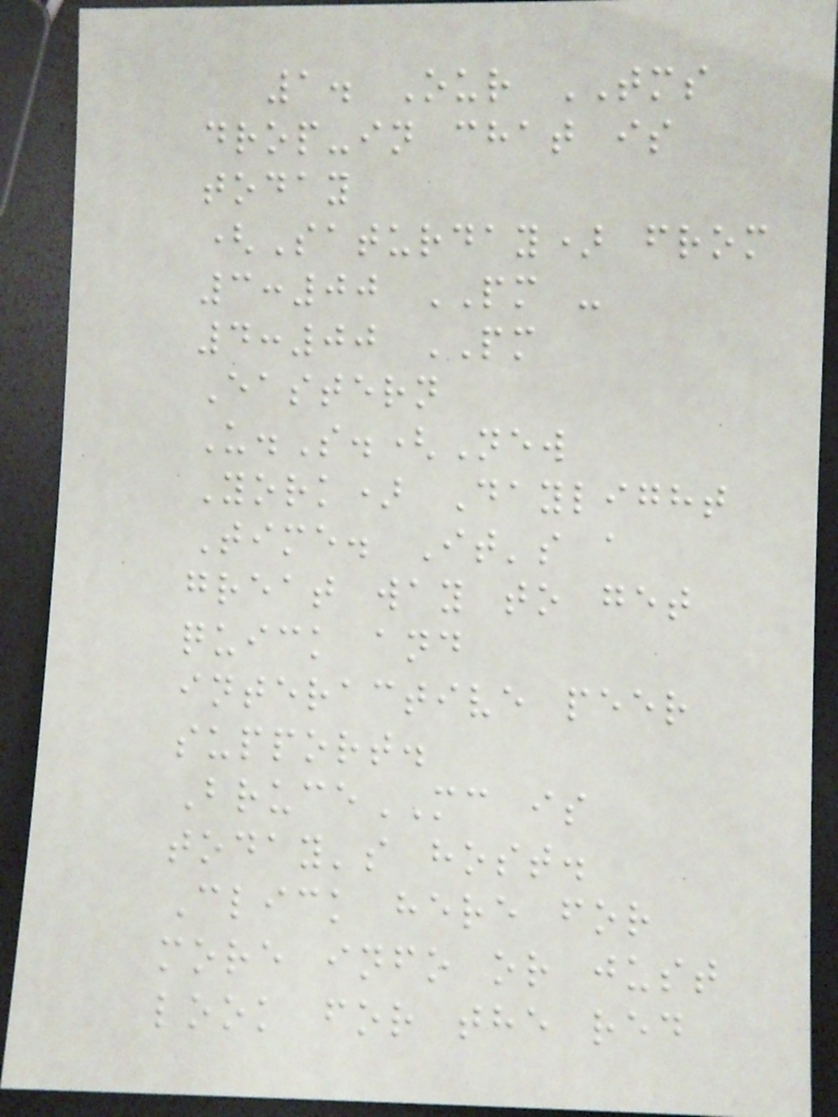1. Our TMS
drop-in chat is
today
(Saturday) from
3:00 PM -
4:00 PM
Eastern
U.S.(New
York) Daylight
Time. It's a
great way to get
quick and
interactive peer
support.
BruceMC is
today's host.
Click here for
more info or just
look for the red
